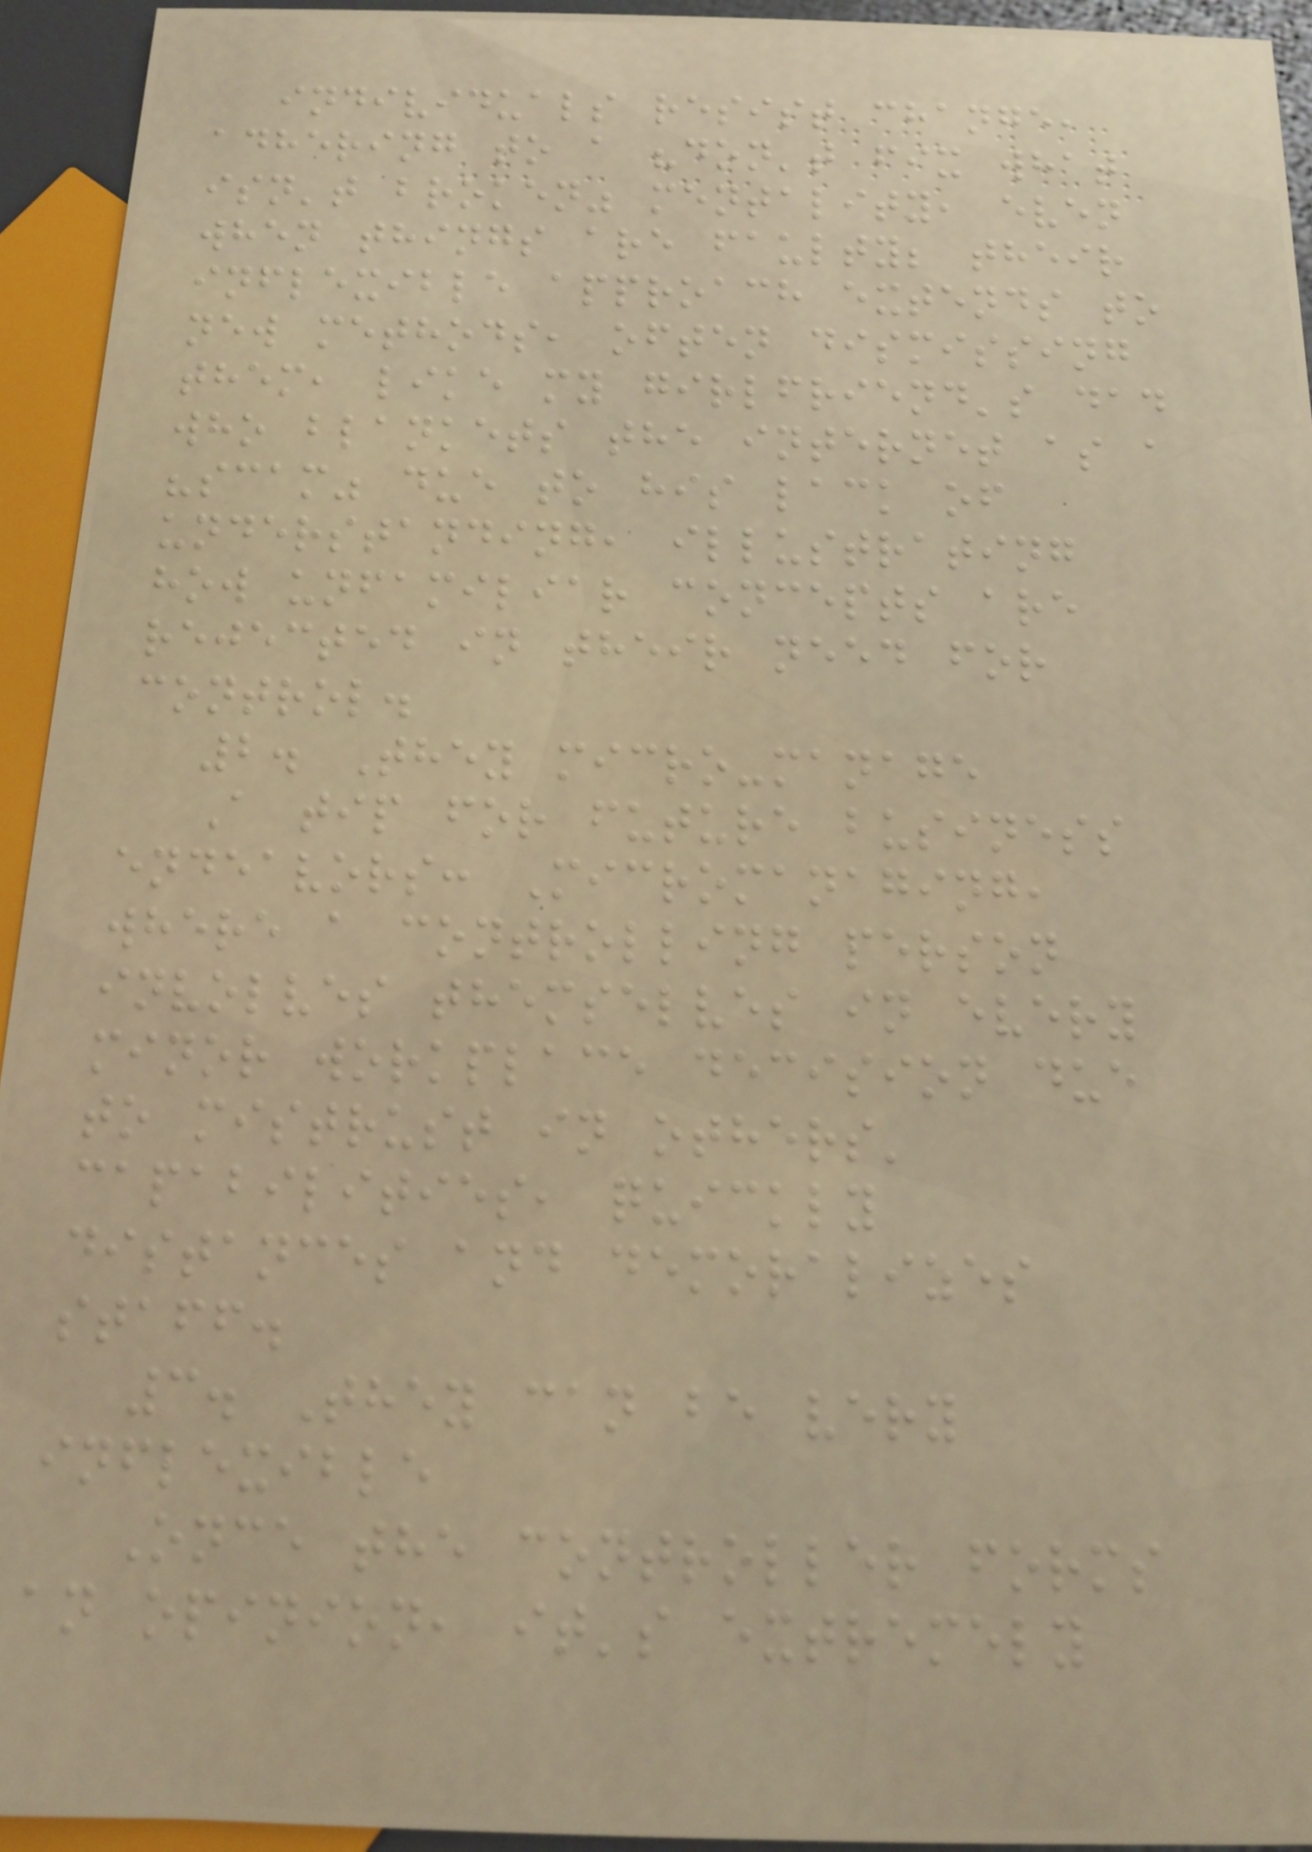individuals resist change,
adhering to a "don't fix what
isn't broken" mentality, even
when things are faulty; their
inflexible approach extends to
new methods, often dismissing
them, like my girlfriend's dad
who blankets the internet as a
"scam" due to his lack of
understanding, illustrating
how unfamiliar concepts are
rejected in their need for
control.
2. They micro-manage
A tip for future business
endeavors: Micromanaging,
where a controlling person
involves themselves in every
minor workplace decision due
to mistrust in others'
capabilities, quickly
distances and demoralizes
staff.
3. They can be very
inflexible
Once the controller forms
an opinion, it's extremely
